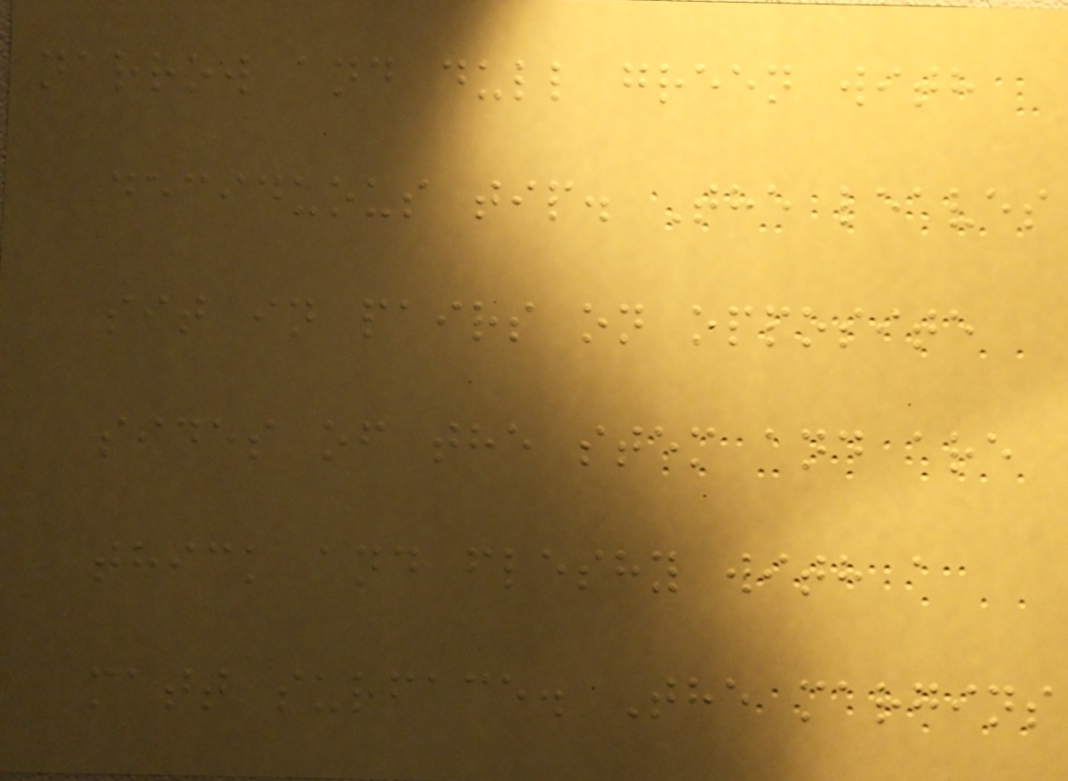narrow and dull green with
deciduous tip. The leaves
sit in pairs on opposite
sides of the stem and are
thick and fleshy with a
matt surface. The margins
